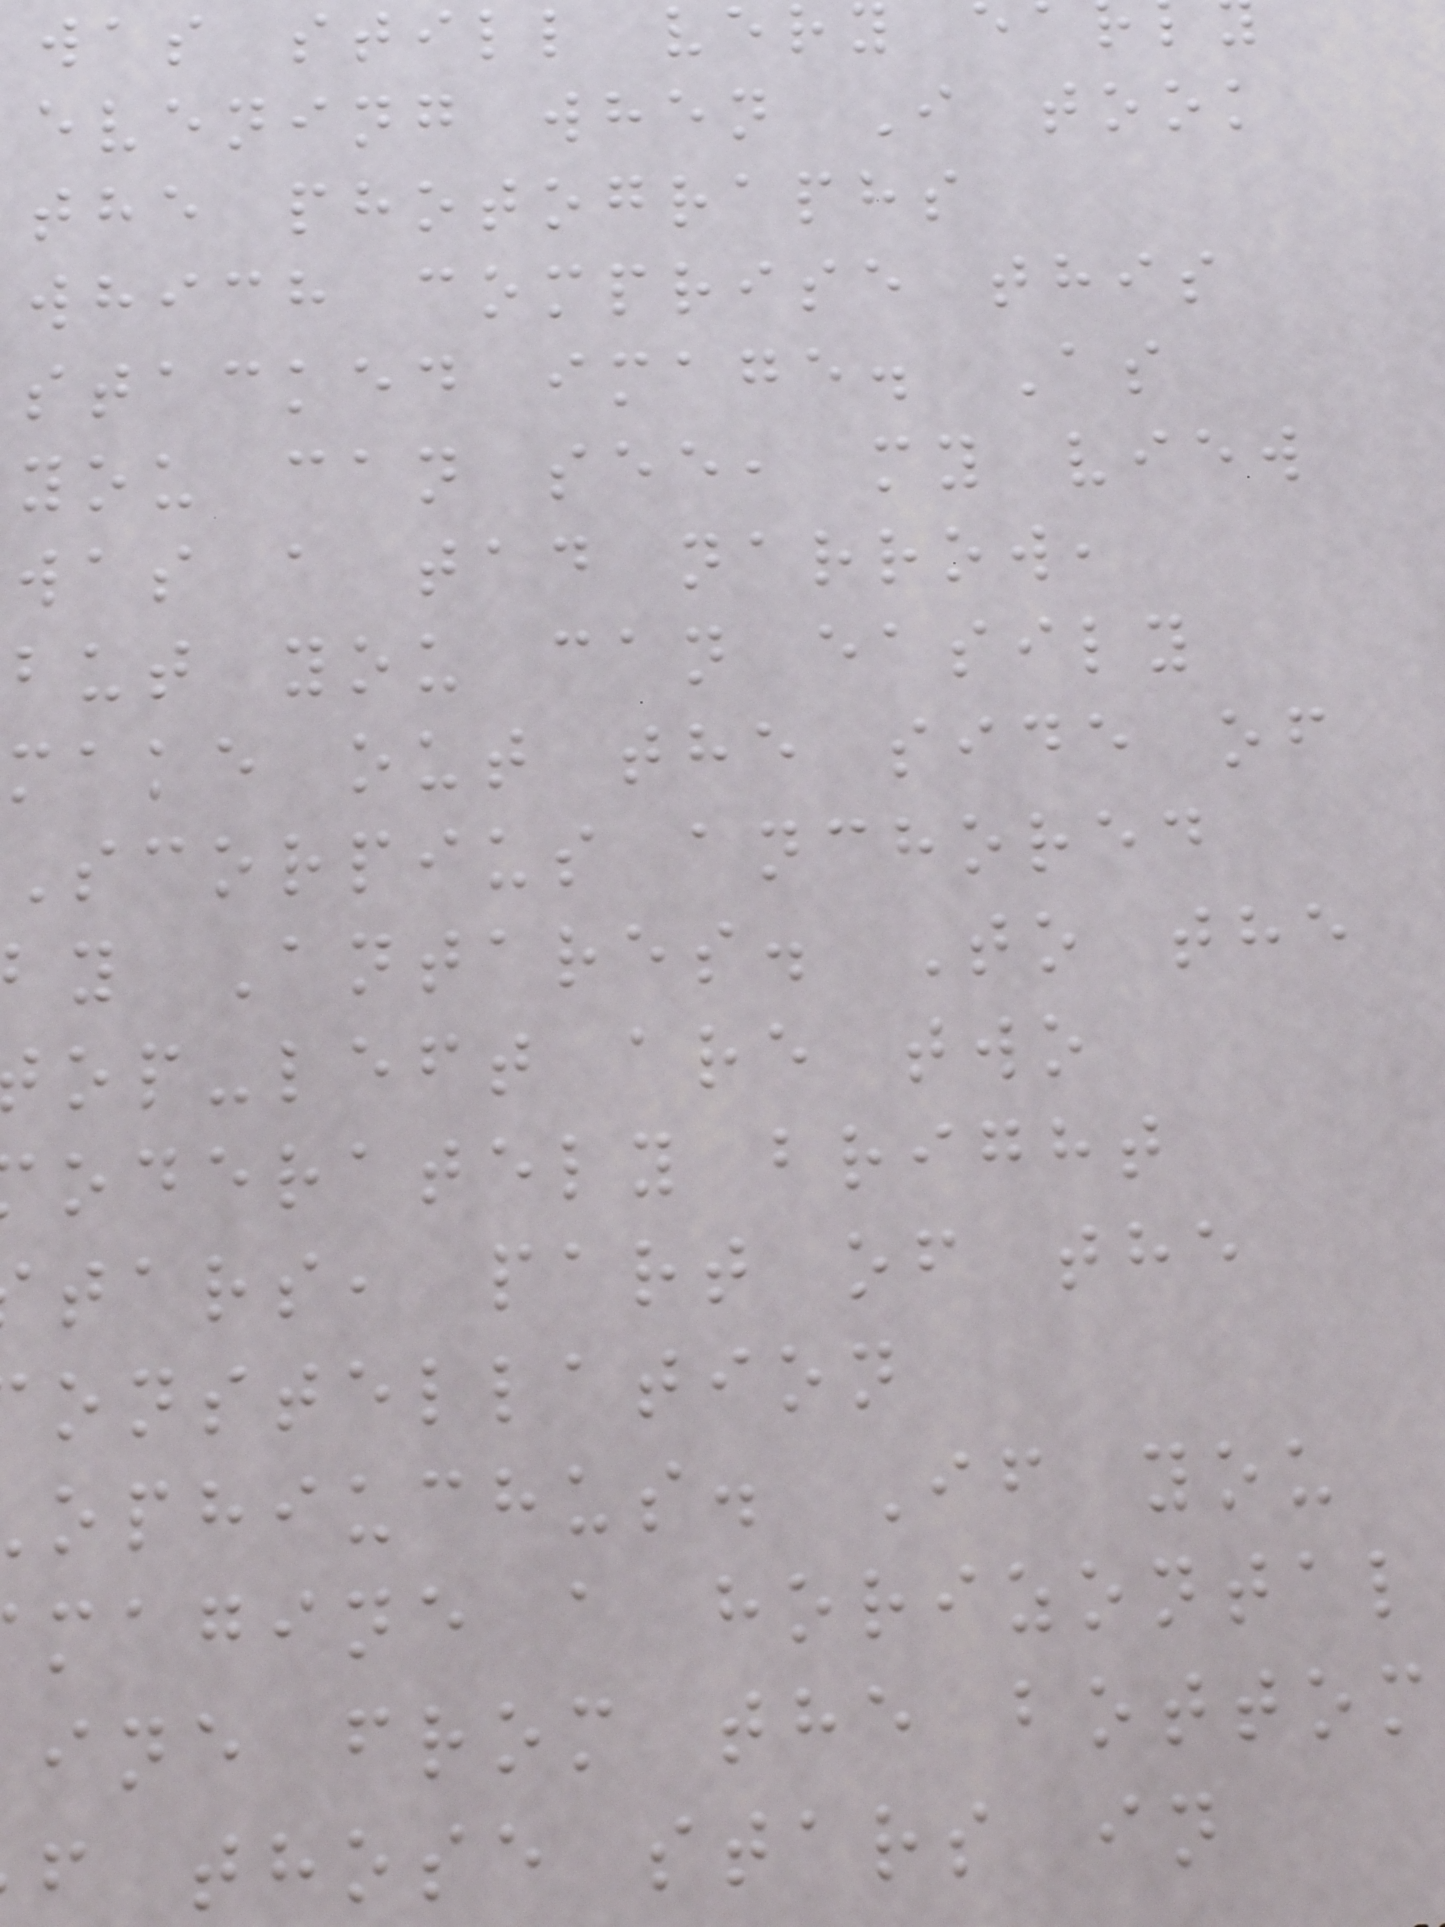was still very
evening when I took
the photographs
which comprise this
stacked image. As
you can see, my view
was a tad narrow,
but you can easily
make out the side of
Scorpius anchored
y Antares. To the
op-left are two
oderately bright
tars, part of the
onstellation
ophiuchus. If you
magine a horizontal
ine from the bottom
f those stars in
